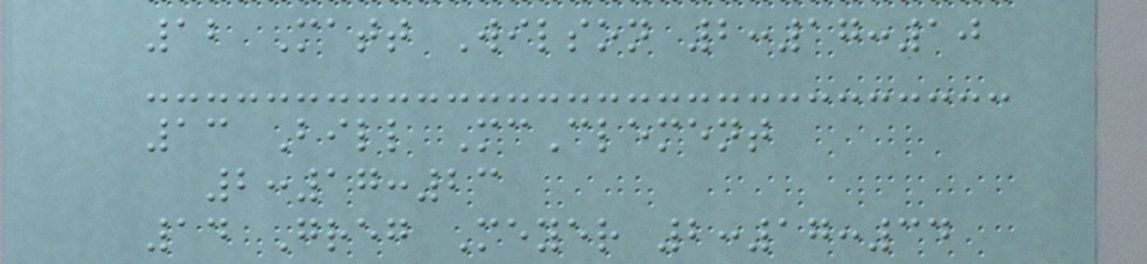12 Matt Wilson 2:17:10
13 Bill McClement
2:17:23
14 Greg Meyer 2:17:34
